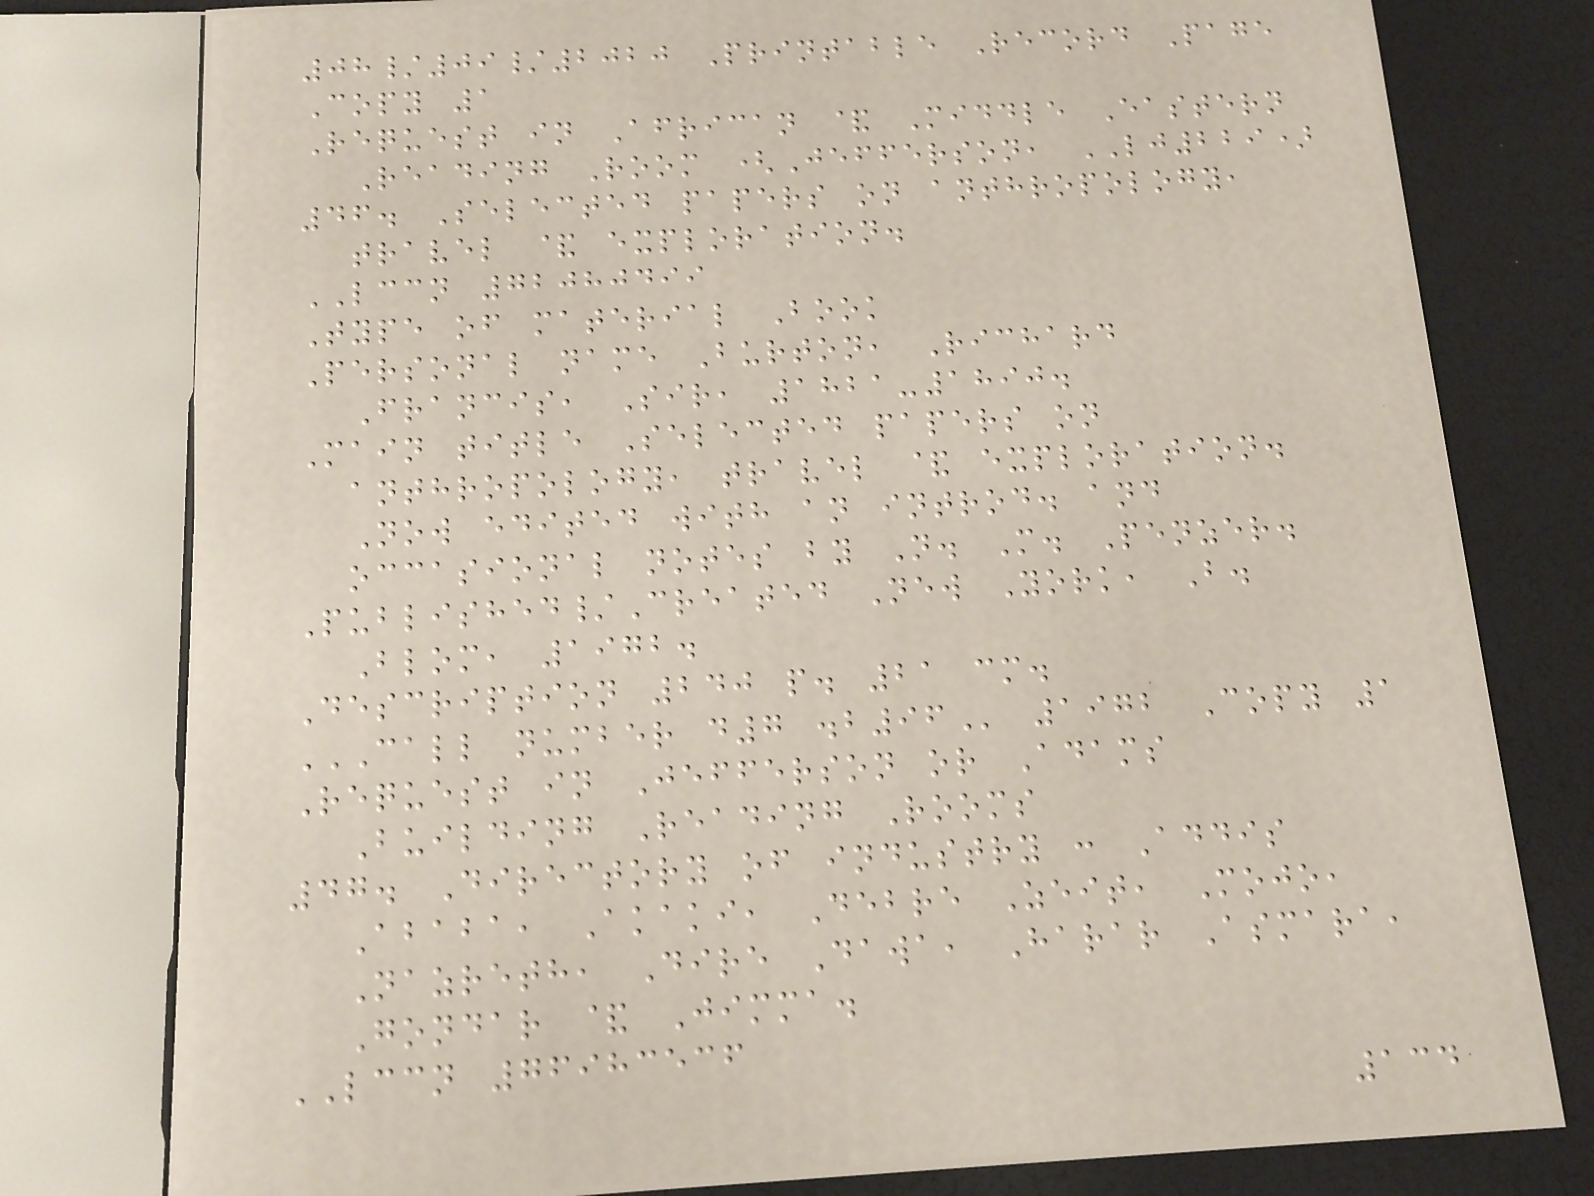08/09/2020 Printable Record Page
Copy 1
Request in African & Middle Eastern
Reading Room (Jefferson, LJ229)
46. Selected papers on anthropology,
travel & exploration.
LCCN 72080499
Type of material Book
Personal name Burton, Richard
Francis, Sir, 1821-1890.
Main title Selected papers on
anthropology, travel & exploration.
Now edited with an introd. and
occasional notes by N. M. Penzer.
Published/Created New York, B.
Blom, 1972.
Description 240 p. 21 cm.
CALL NUMBER D7 .B96 1972 Copy 1
Request in Jefferson or Adams
Building Reading Rooms
47. Directory of industry : Addis
Ababa, Akaki, Debre Zeit, Mojo,
Nazreth, Dire Dawa, Harar Asmara,
Gondar & Jimma.
LCCN 76983536
134
